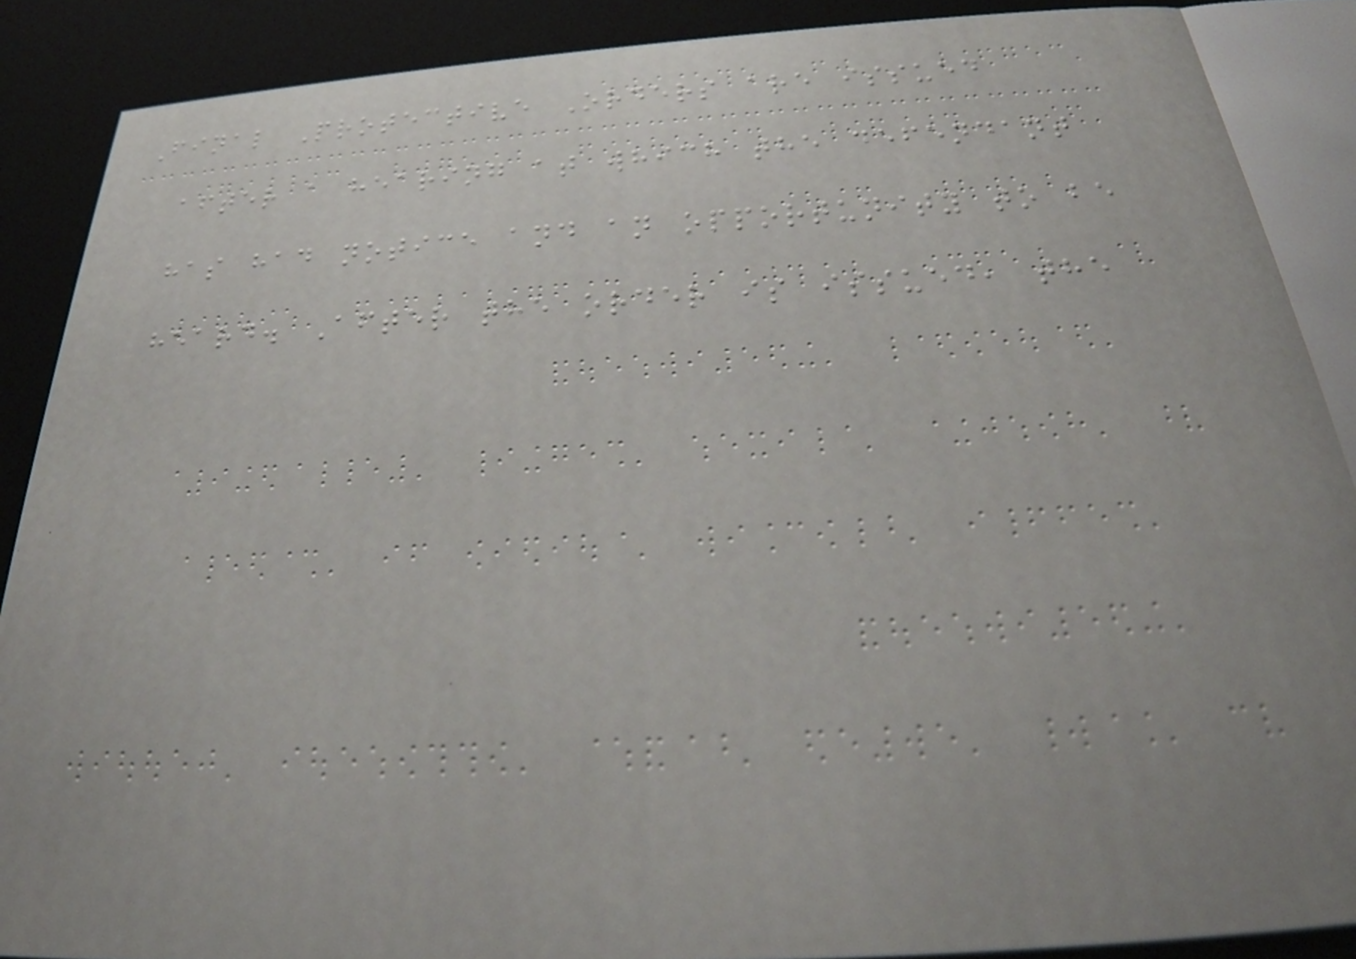Final Protective Orders are issued
after a hearing at which the defendant
has had notice and an opportunity to be
heard. After the order is issued, the
